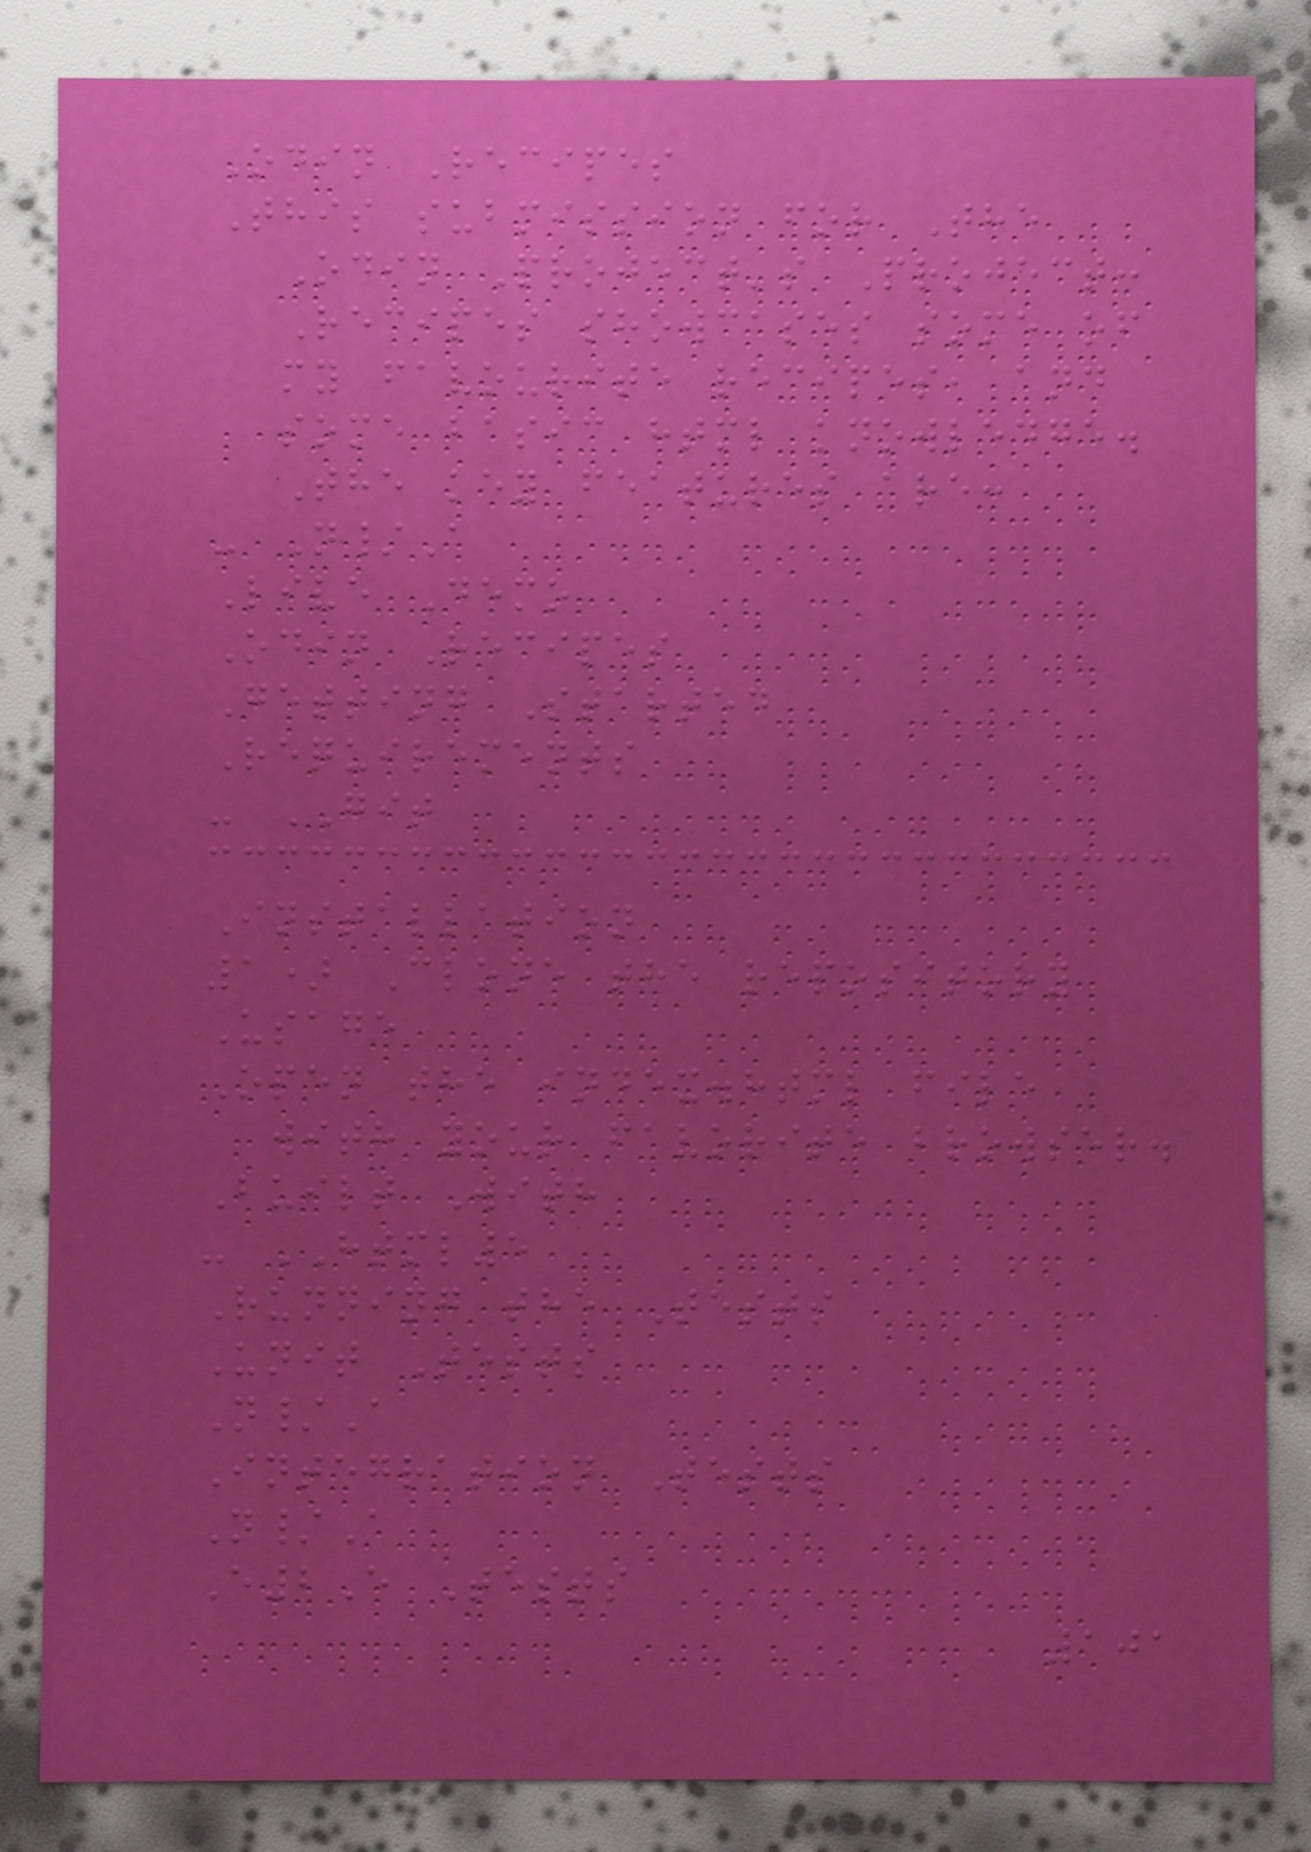Odin Recipes
This submission for The
Odin Project's Project:
Recipes showcases some of
my favourite recipes, and
some basic html knowledge.
The key features are:
- N/A
Live Demo
Odin Recipes
Getting Started
Requirements
- GIT
Installation
1) Clone the repository
Usage
Open the index.html file
with your favorite browser.
Built With
- HTML5
Running the Tests
Unit Tests
N/A
Integration Tests
N/A
E2E Tests
101
